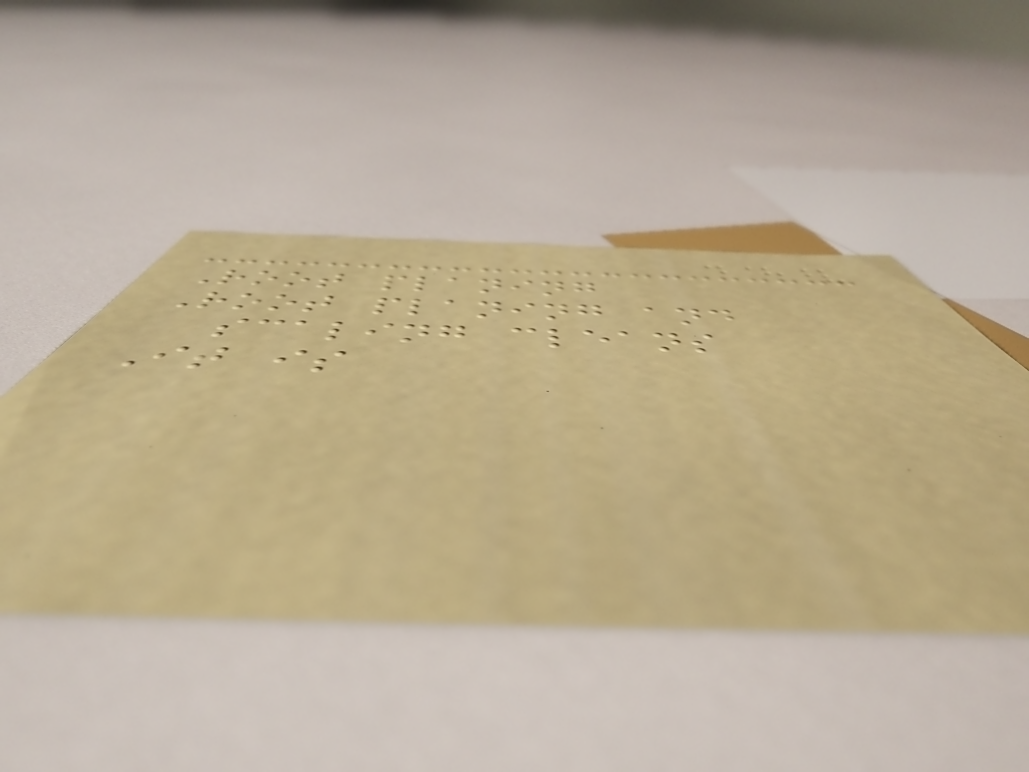Root planing
Root planing and
scaling cleans
It is
